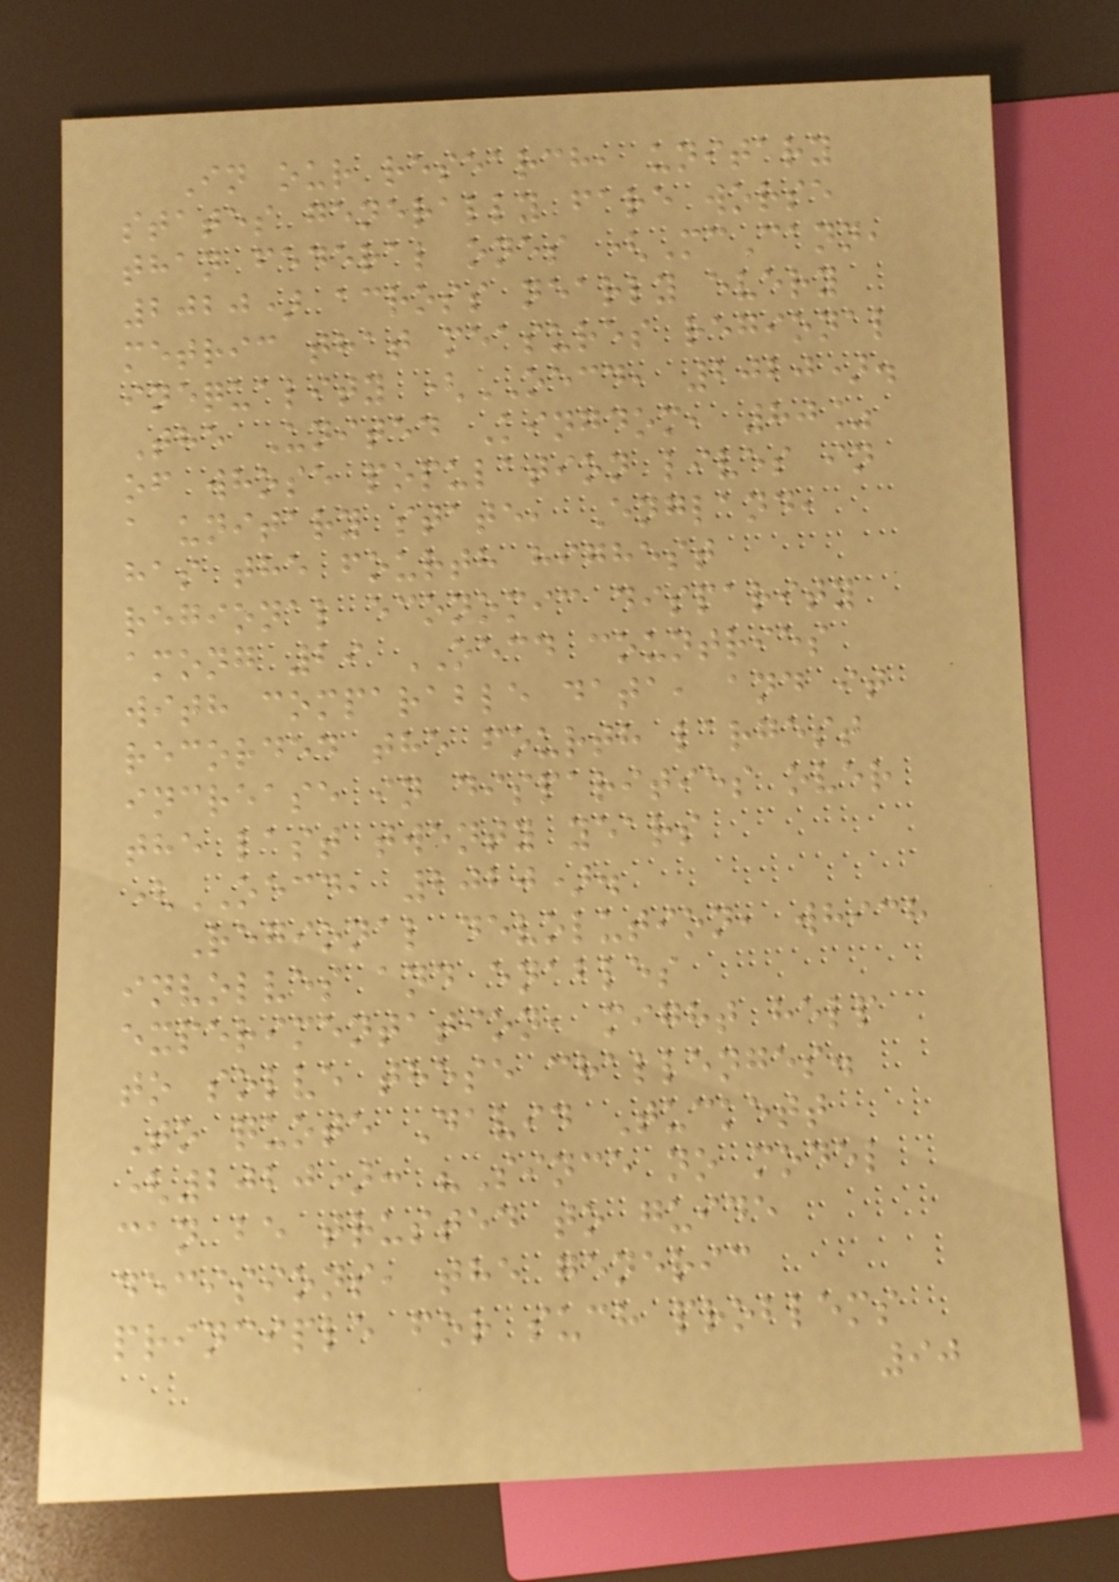In our research, unitary
states generally fare worse
than federal ones (McCann,
2020) across nearly every
metric that measures regional
inequality (OECD, 2020).
The United Kingdom, 80%
of whose population lives in
a unitary state, England,
has the fourth highest
regional economic disparity
among 29 OECD countries
with comparable data, and it
recorded the fourth largest
increase in disparities over
the last twenty years
(OECD, 2020).
Regional devolution, which
involves and enables
experimentation, might help
to solve these challenges.
To quote David Tuckett
(2020): "Since no model
can be trusted to guide
decisions, the generic
principle for such problems
90
